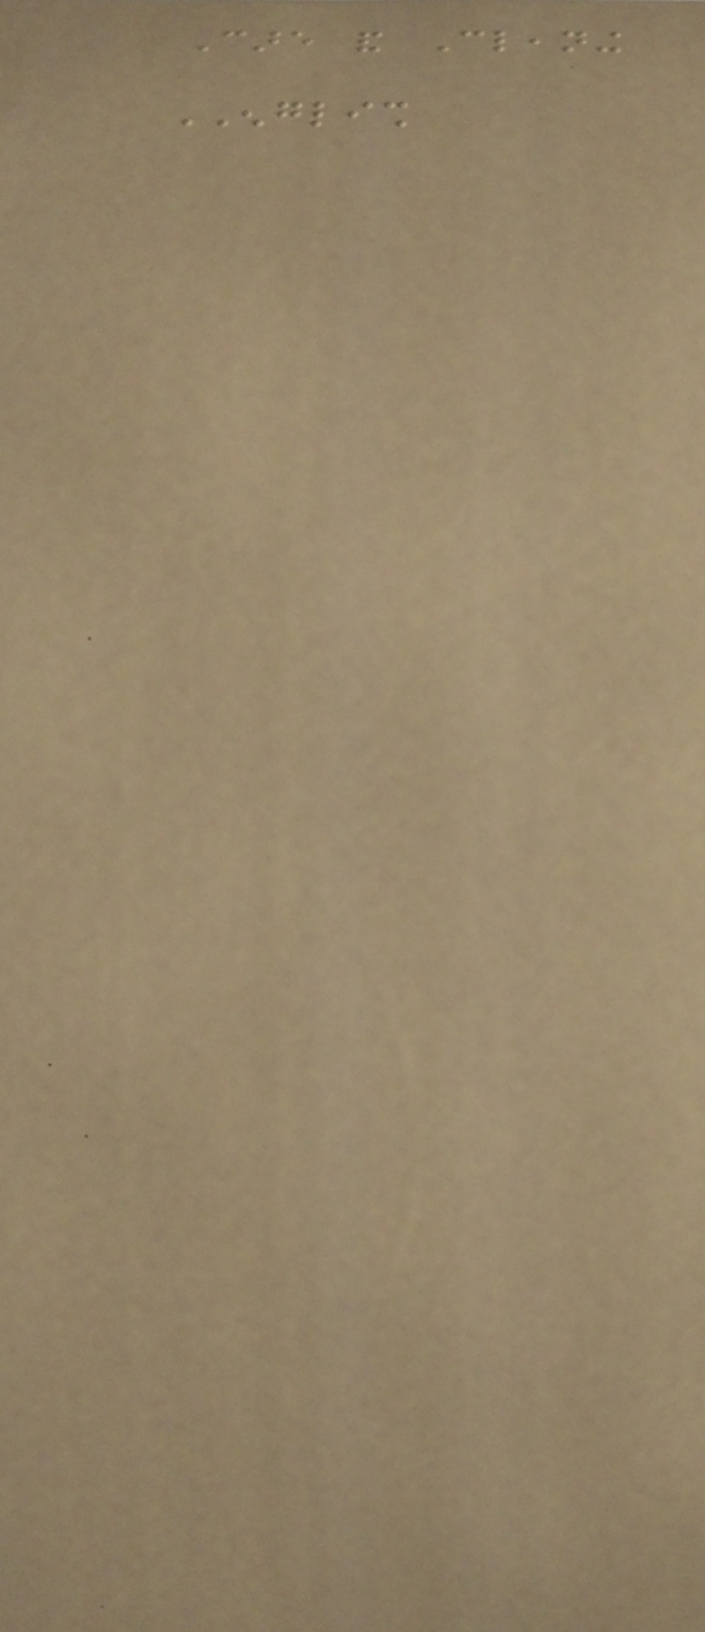Care and Cleaning
ENGLISH
